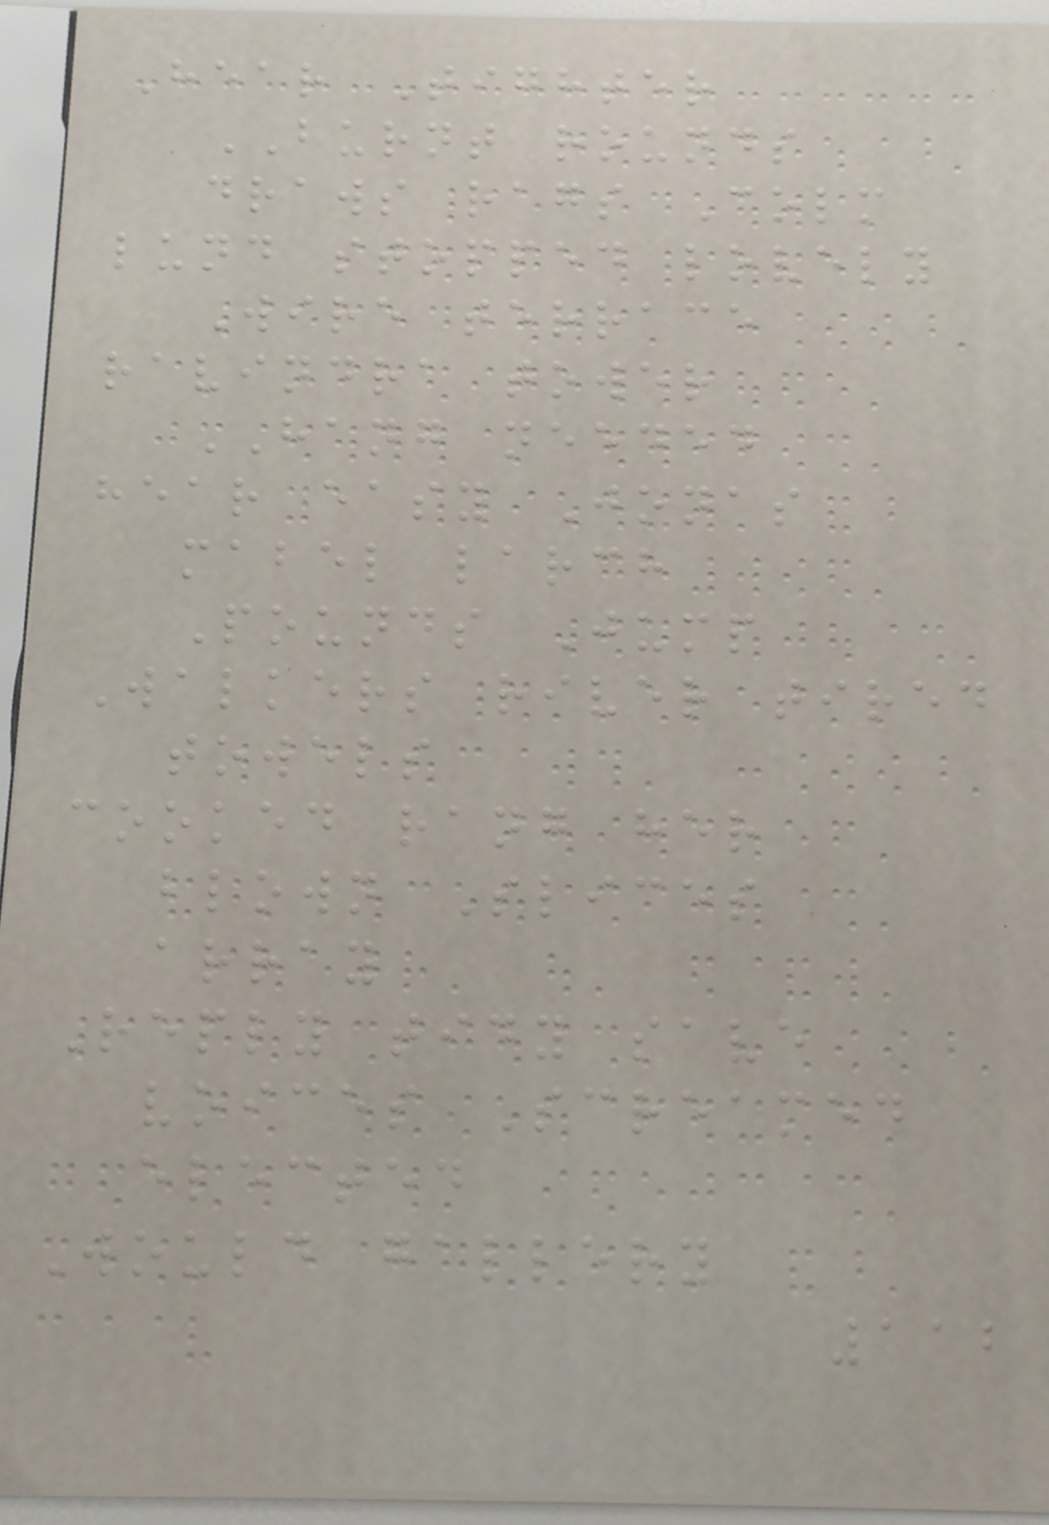Hear Tighter
BURNT rounds
draws rags Colm
lund stopped lovely
Wire terrace
ravindra tower
HANG needed
hear easy Jonas
mabel larch
Pounds Jump
Walkers river tired
towels
cooked rang her
blown Slices
array
Reply tidy save
voices Screamed
elected
Would gallery
112
